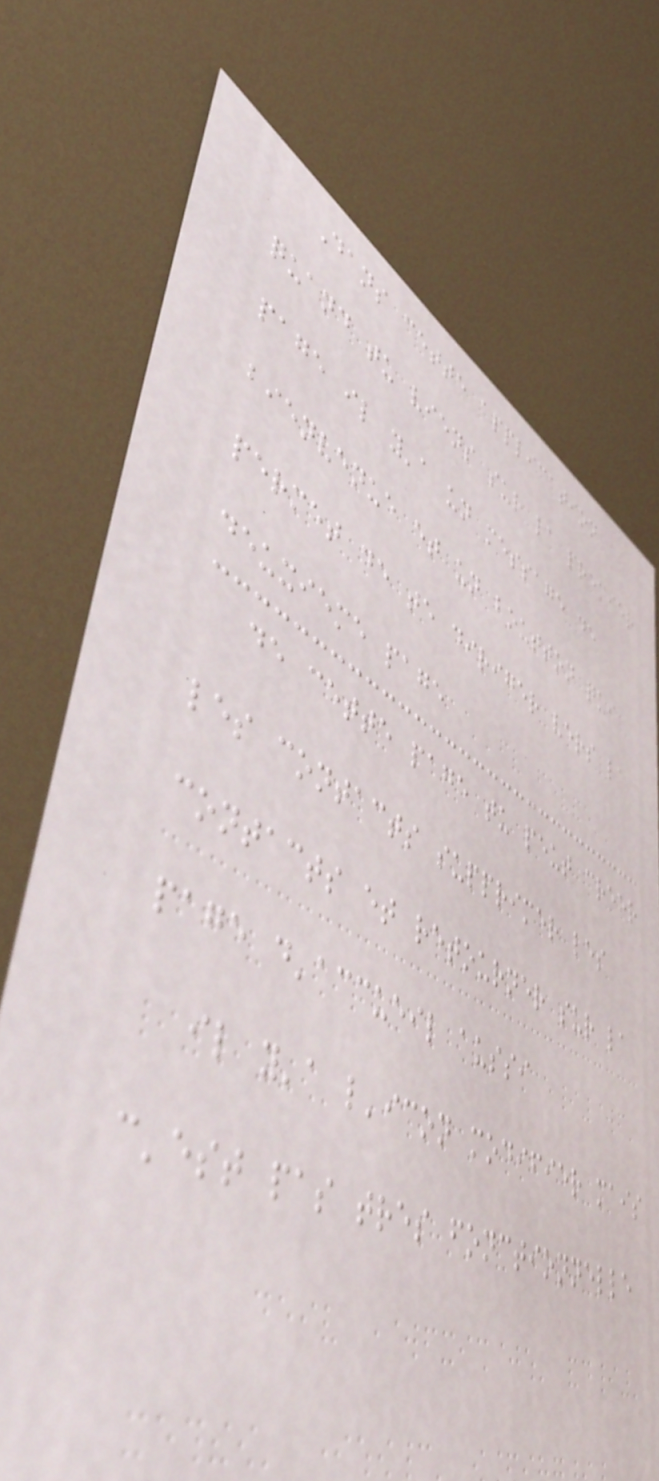Dans cette application
quand tu viens sur la premier
page il y'a un message de
bienvenue et un boutton qui
permet de te diriger vers la
deuxieme page
de cette page tu peut creer
les contacts supprimer les
contacts et retourner sur la
page d'accueil aussi
il y'a l'icon modifier mais
c'est pas tres fonctionnelle
